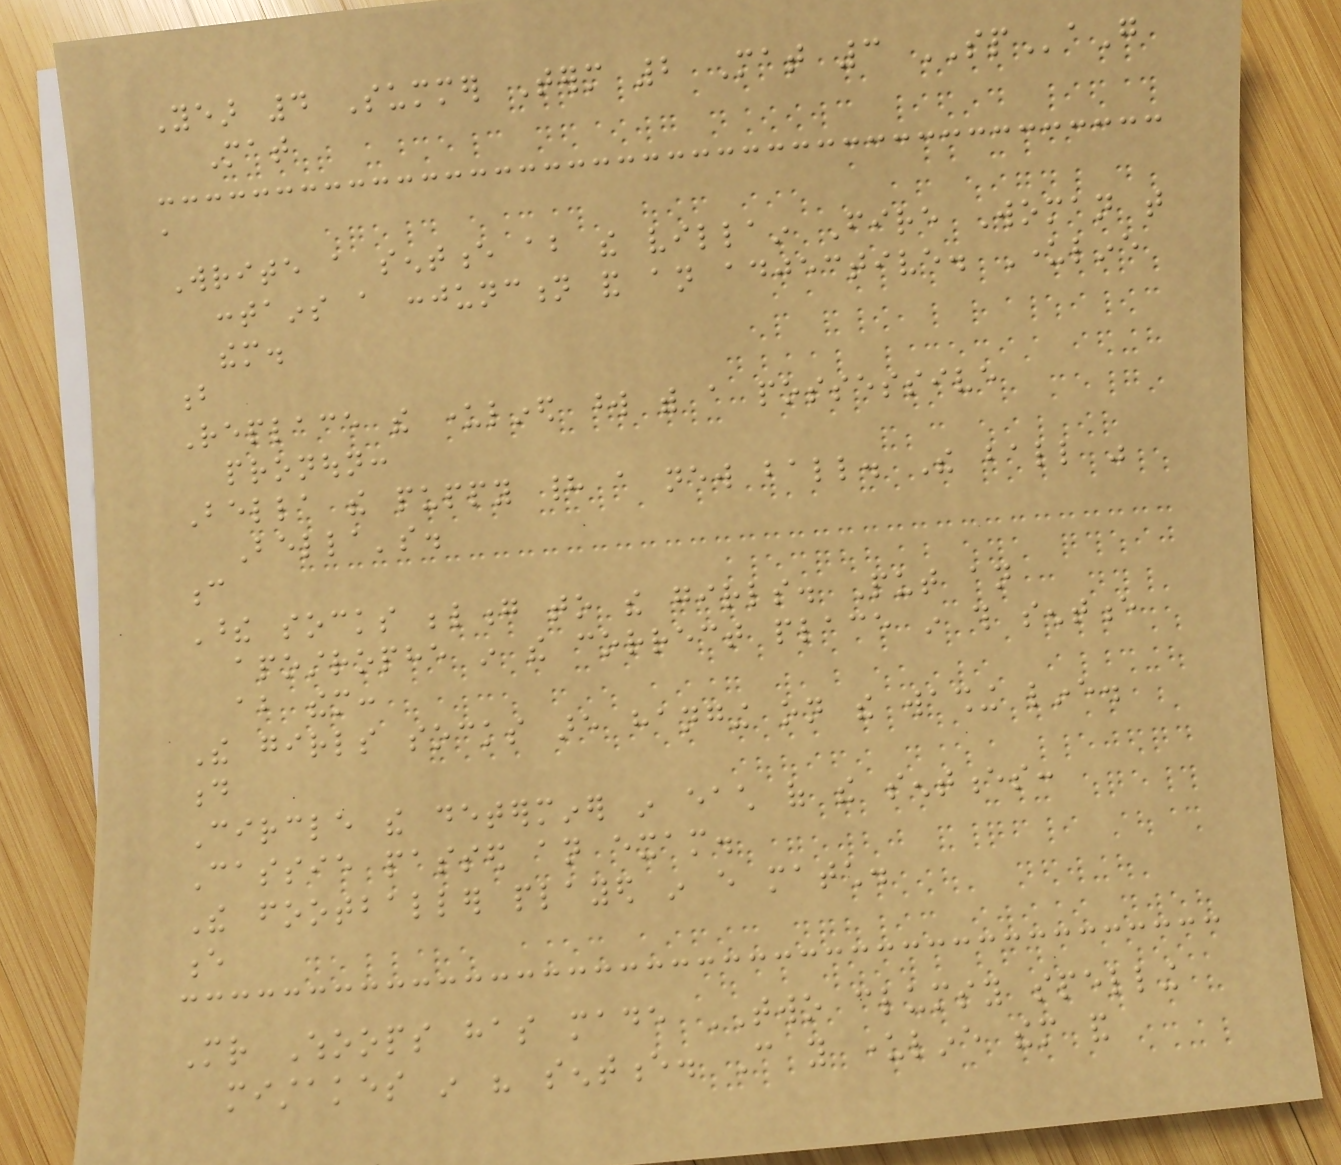Year 4 Summer Term 2 Mat 3 SPaG
Mat
a
Write a sentence about the villain Fire Woman that
contains a conjunction and an adjective. Underline
them.
b
Replace the underlined word with a possessive
pronoun:
Bella the puppy had a new ball. The ball was
Bella's.
c
These socks belong to the girls. Put an
apostrophe in the correct place in this sentence
about them:
The girls socks are hanging on the washing line.
d
Circle the determiner in each of the sentences:
Cassie passed an exam.
The footballer played in every match.
e
Mr Whoops has made TWO clumsy spelling
mistakes in his sentence. Can you underline them and
